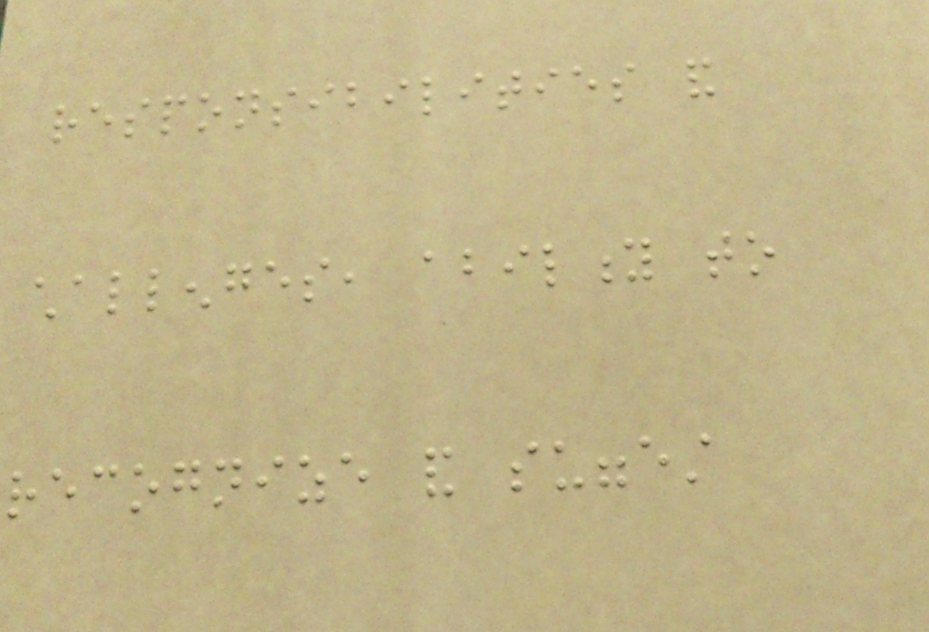responsibilities and
challenges, ability to
recognize and suggest
